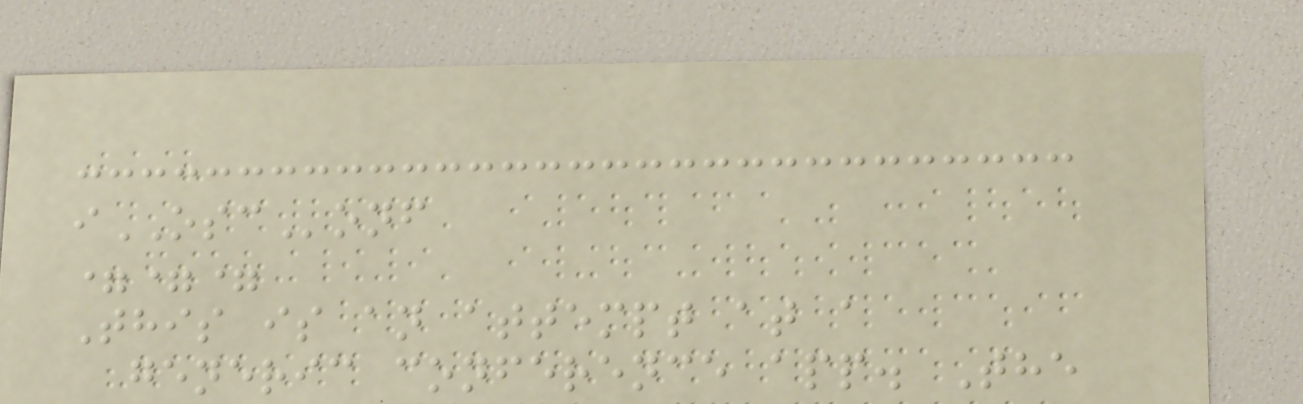iOSConf
===
This is an attempt at a
generic conference app. The
